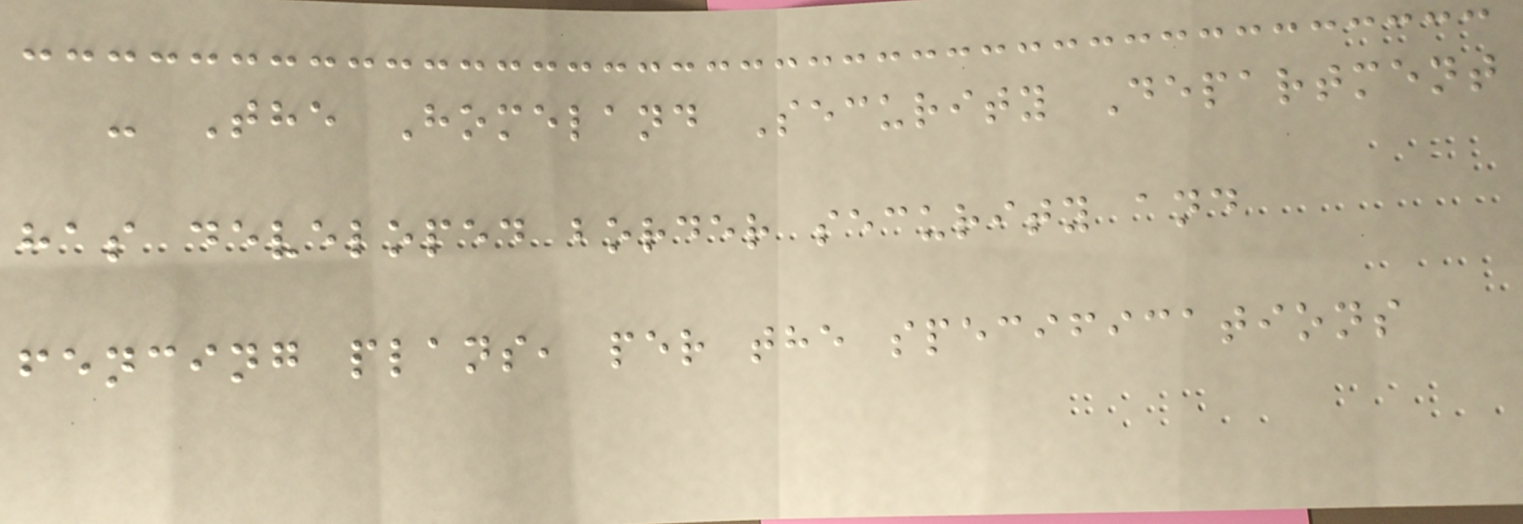- The Homeland Security Department
has developed border security and
fencing plans, per the specifications
